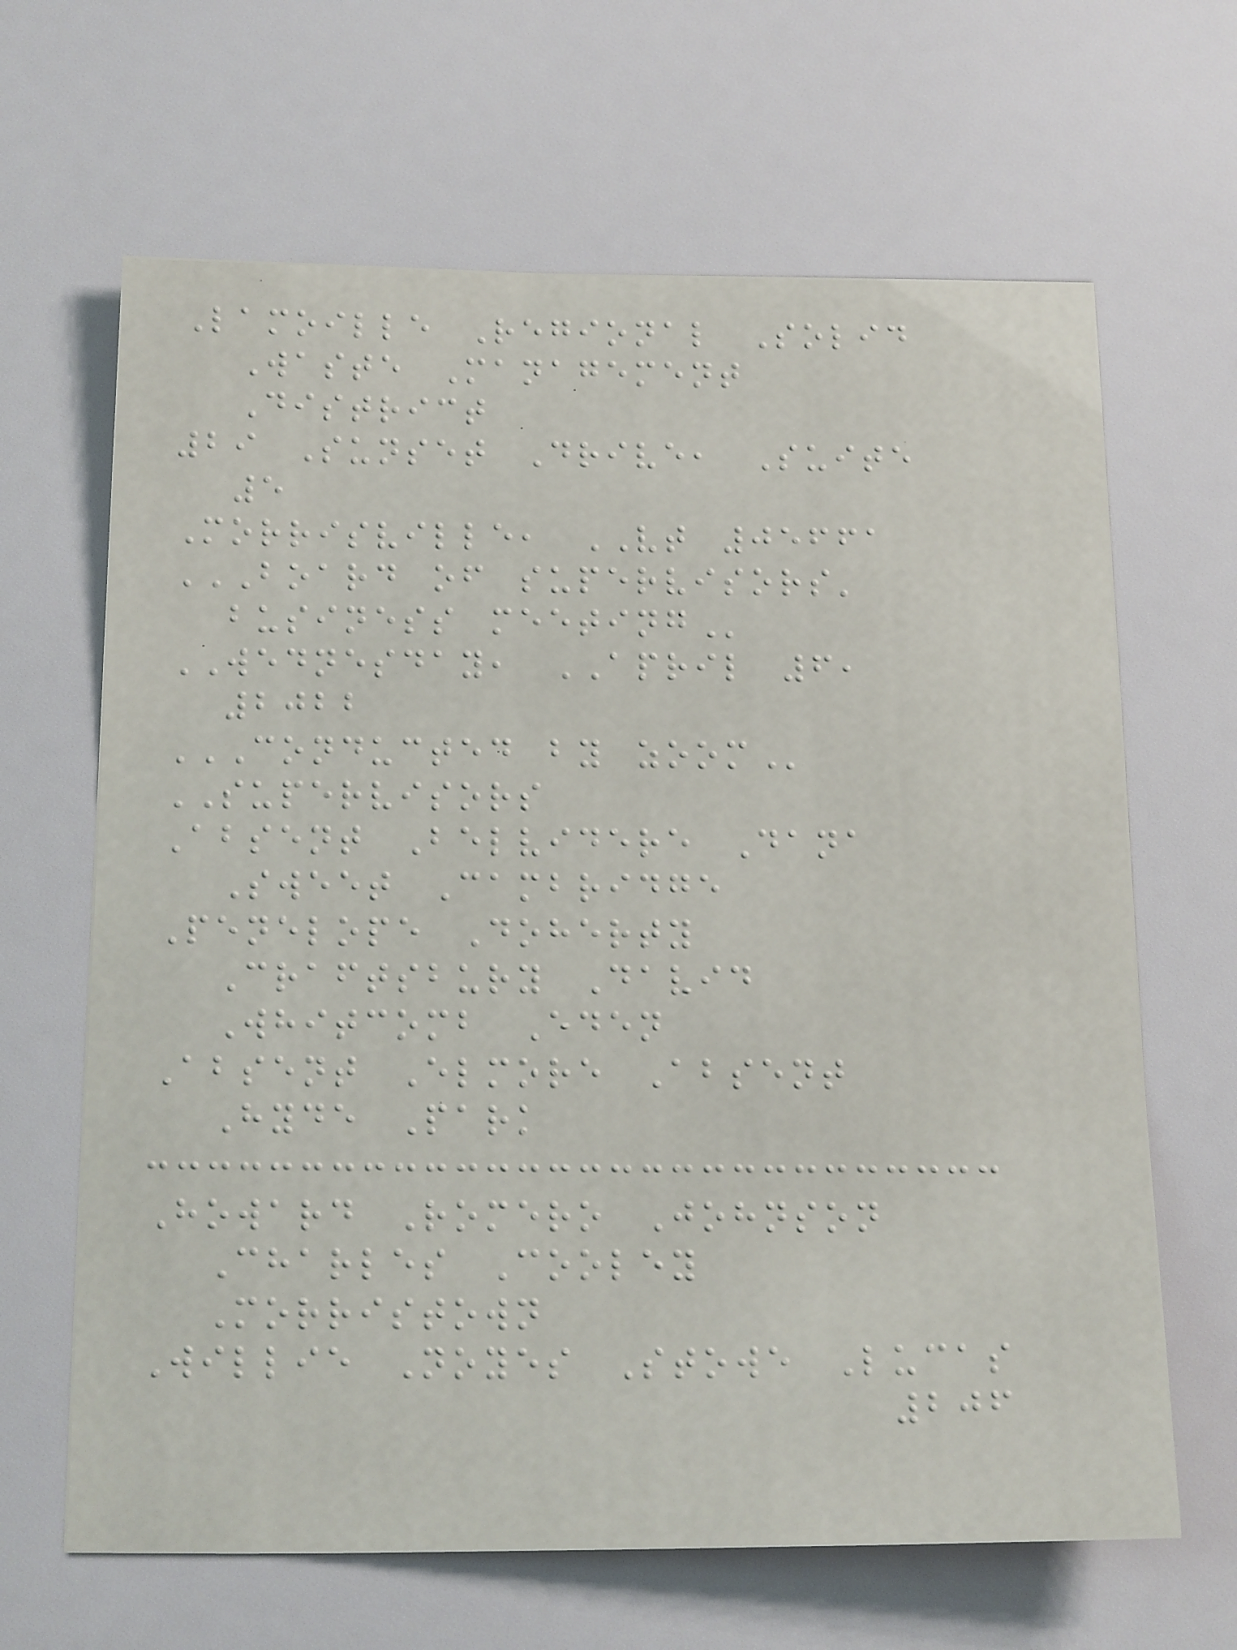Lamoille Regional Solid
Waste Management
District
29 Sunset Drive, Suite
5
Morrisville, VT 05661
BOARD OF SUPERVISORS'
BUSINESS MEETING
WEDNESDAY, APRIL 6,
2022
CONDUCTED BY ZOOM
SUPERVISORS
Absent Belvidere Dana
Sweet Cambridge
Penelope Doherty
Craftsbury David
Whitcomb Eden
Absent Elmore Absent
Hyde Park
Howard Romero Johnson
Charles Cooley
Morristown
Willie Noyes Stowe Lucas
206
